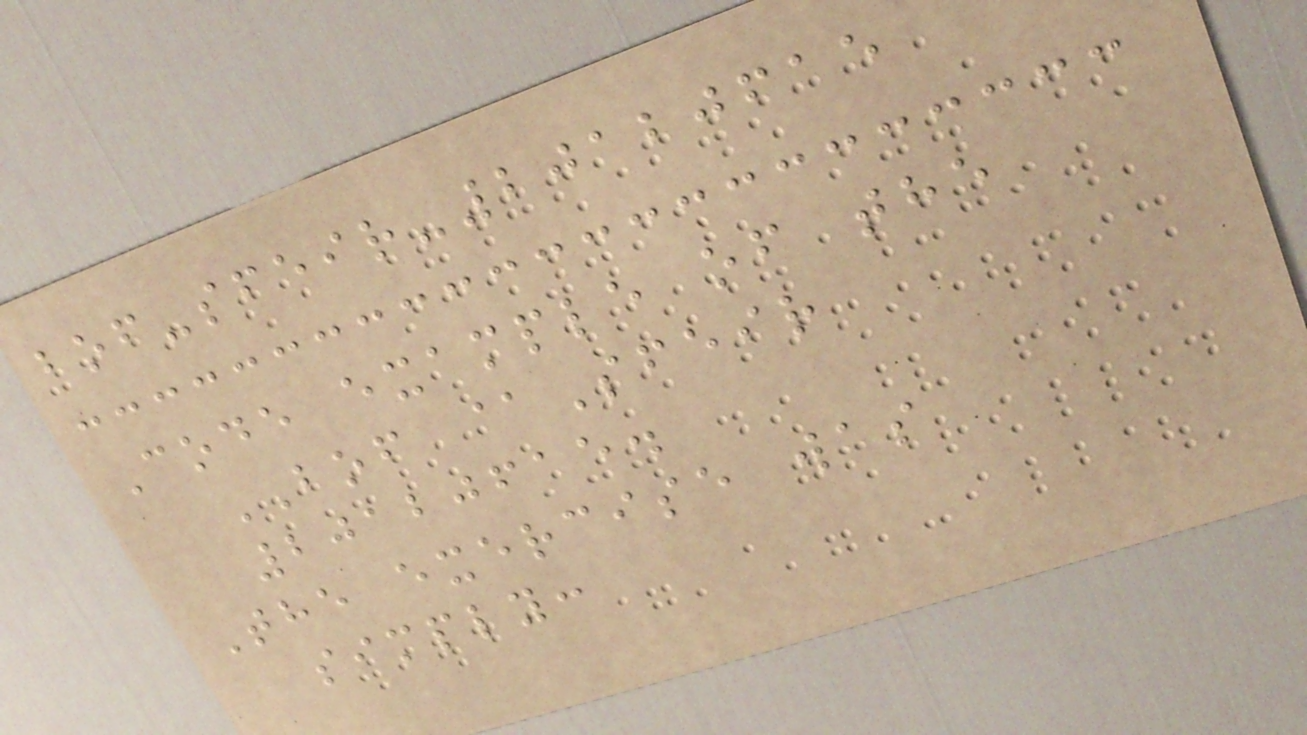bof-sfeir-20120615
Code example of the
BOF @Sfeir
20120615.
The exercise was
simply:
